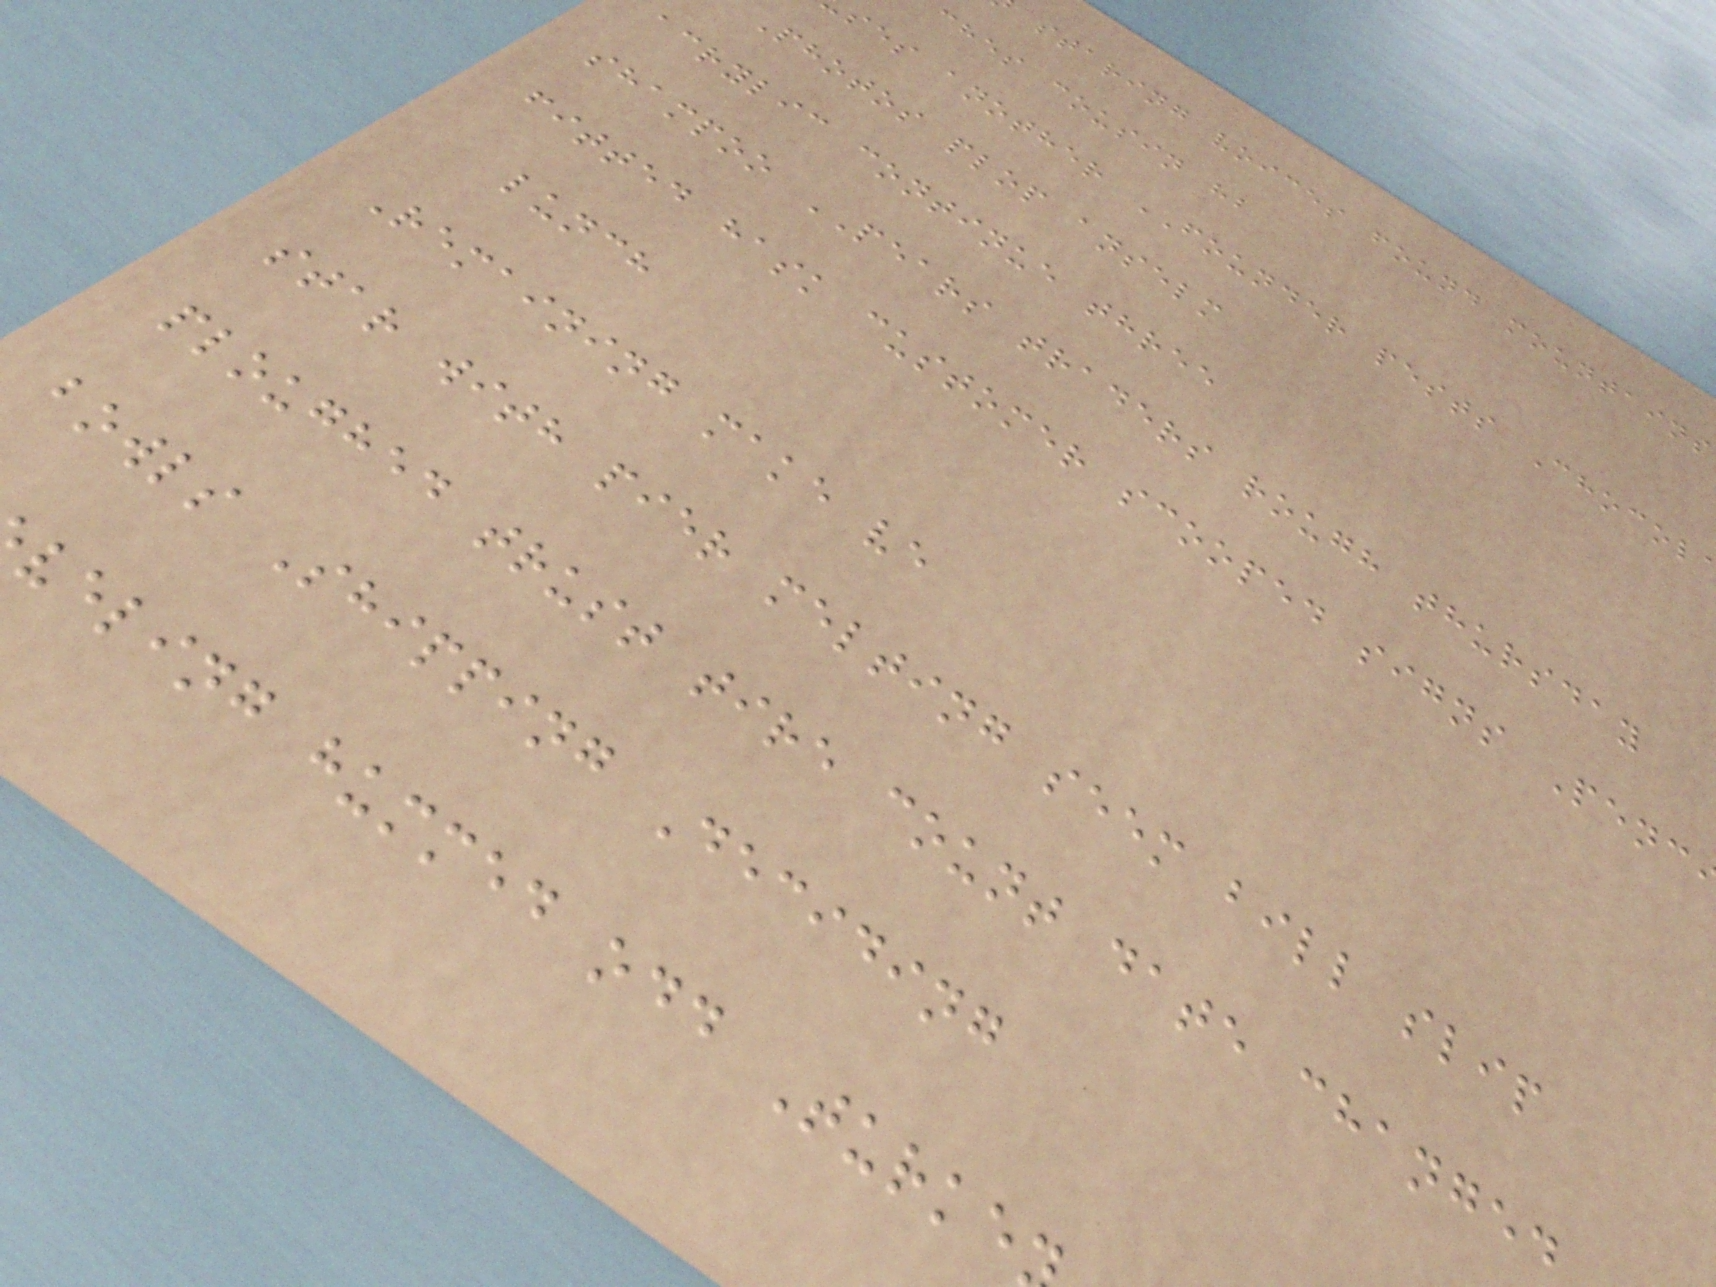staring voices found mountains
ches cousin hb
ses another FOUNDER pests Chocol
Photos plop anselm
acrylic continue three
shampoo PEARS traders rough thursday
fitted hask customer scooped signs Penc
lunch
Remaining make ve
star with pier melting seem bill slip
ploughed trust tire count date changed
bowls Shipping Deciding
veling hummed odd Turke
